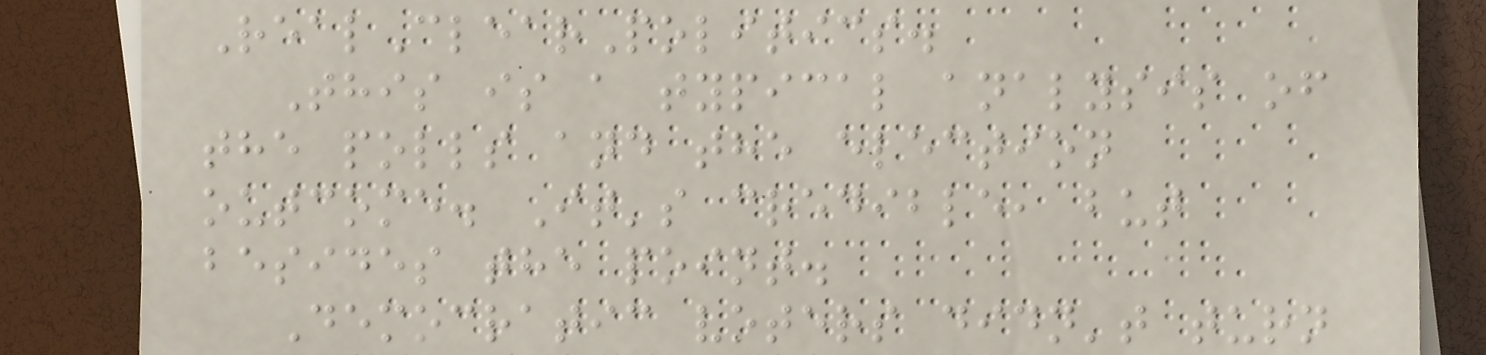RealClearPolitics.
This is a typical analysis of
the polls and the election
outcome. It's credible, but
besides the point.
Democratic voters didn't turn
